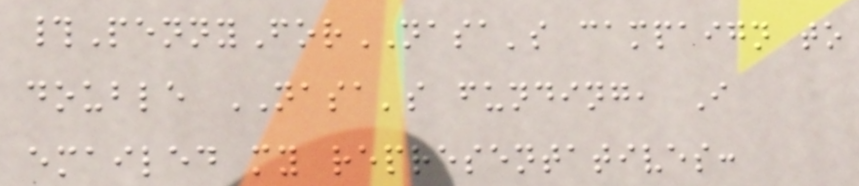#PennyForNASA's campaign to
double NASA's funding, I
emailed my representatives:
